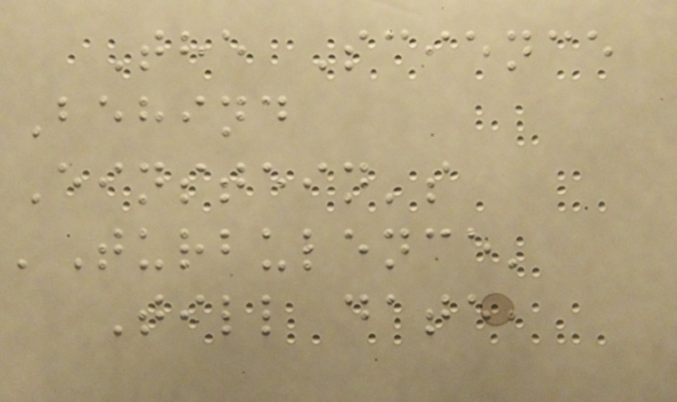The Science
Behind
Einstein's
'Turbulence'
Till date,
